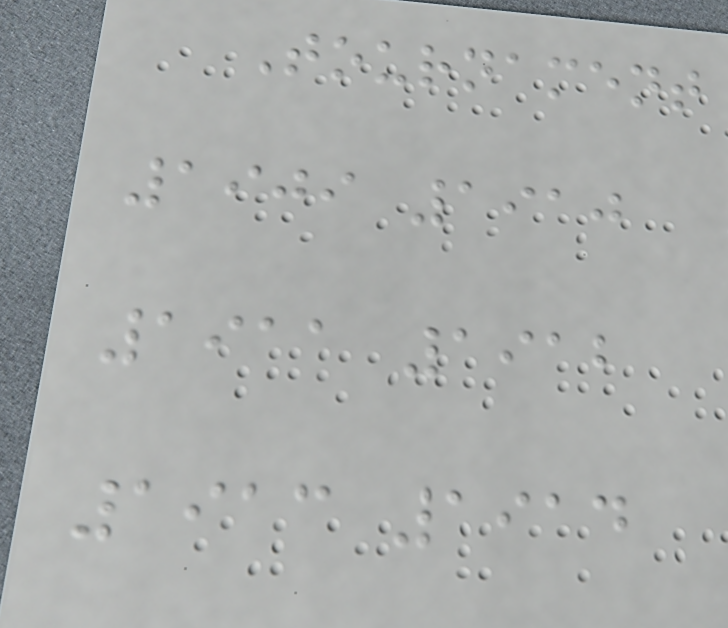Tournament
1909 1910
1911 1912
1913 1914
